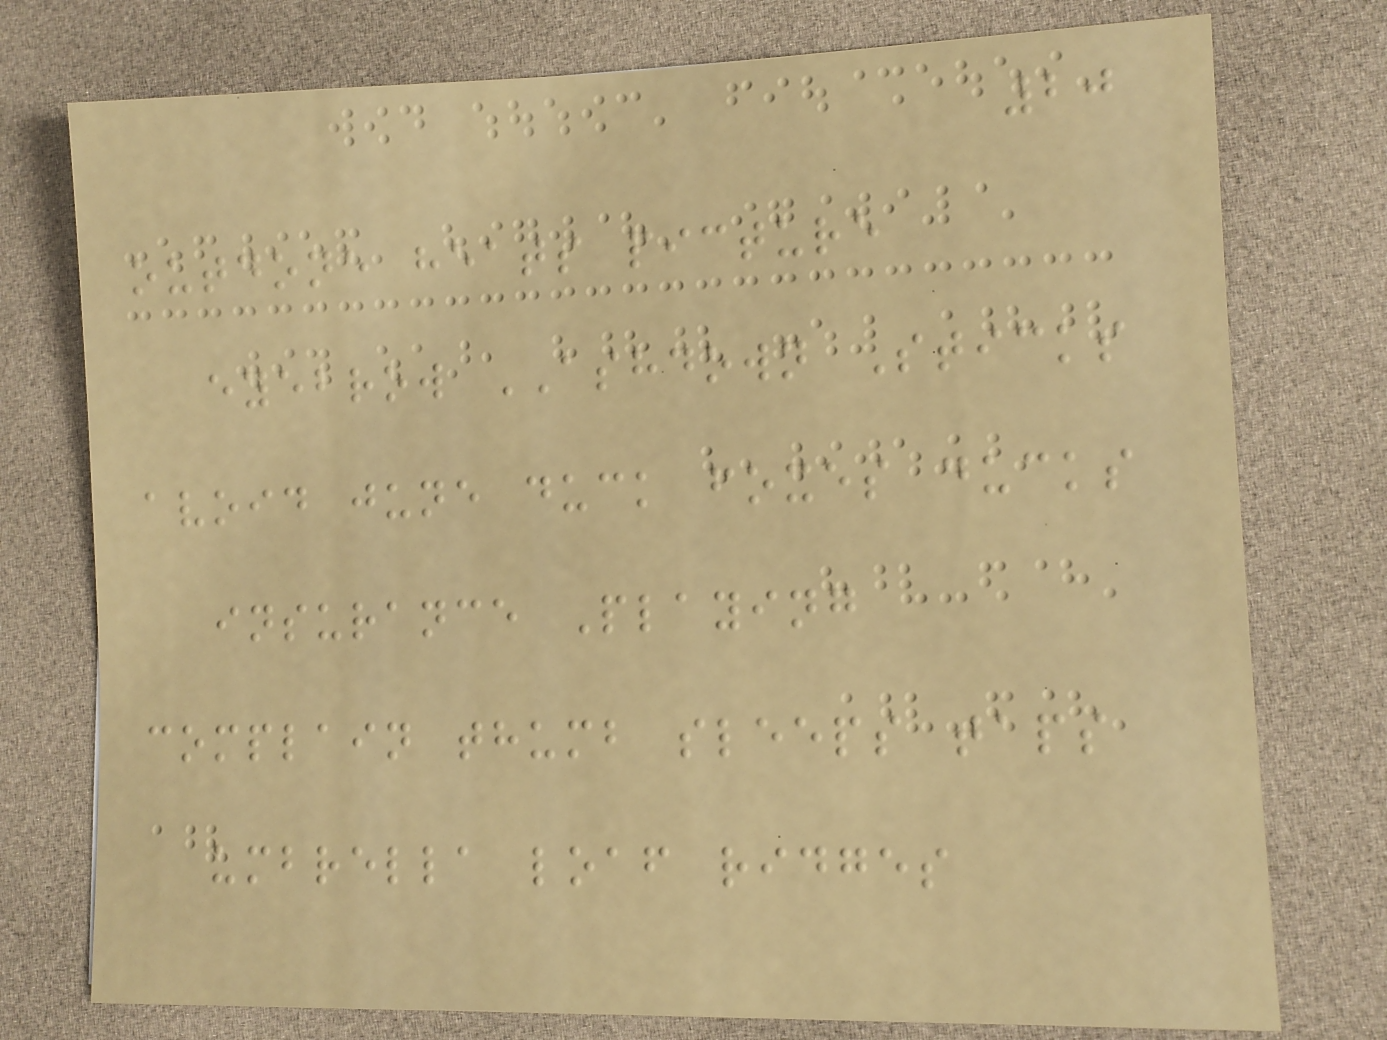20
outdone heats picture
eyebrow ASHDOWN Sticks
avoid june duck foxes ducks
insurance Playing
complain thumb sleeps taps
umbrella loaf ridges
